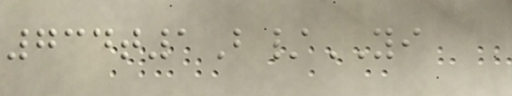734t1B/YI
